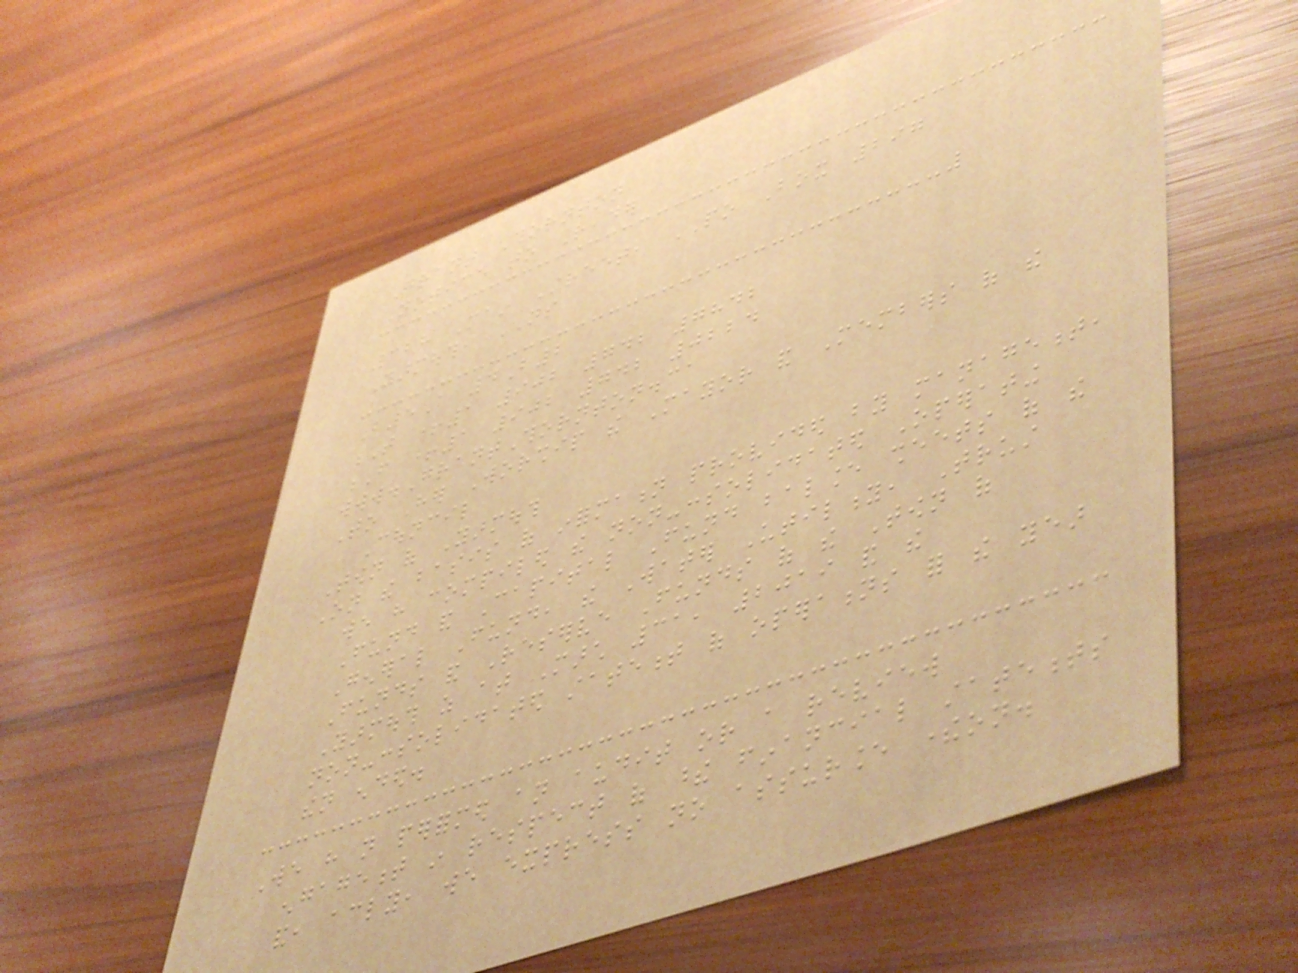Grant Thornton
Notice to Reader
328 Main Street, PO Box 297
Yarmouth, NS
B5A 4B2
T +1 902 742 7842
F +1 902 742 0224
www.GrantThornton.ca
To Her Worship the Mayor and Members of the
Council
Town of Yarmouth
On the basis of information provided by management,
we have compiled the non-consolidated Operating
Fund and Capital Fund balance sheets of the
General Fund, the Water Utility, Trust
Funds and Reserve Funds of the Town of
Yarmouth as at March 31, 2019 and the
non-consolidated statement of operations for the year
then ended.
We have not performed an audit or a review
engagement in respect of these financial statements
and, accordingly, we express no assurance thereon.
